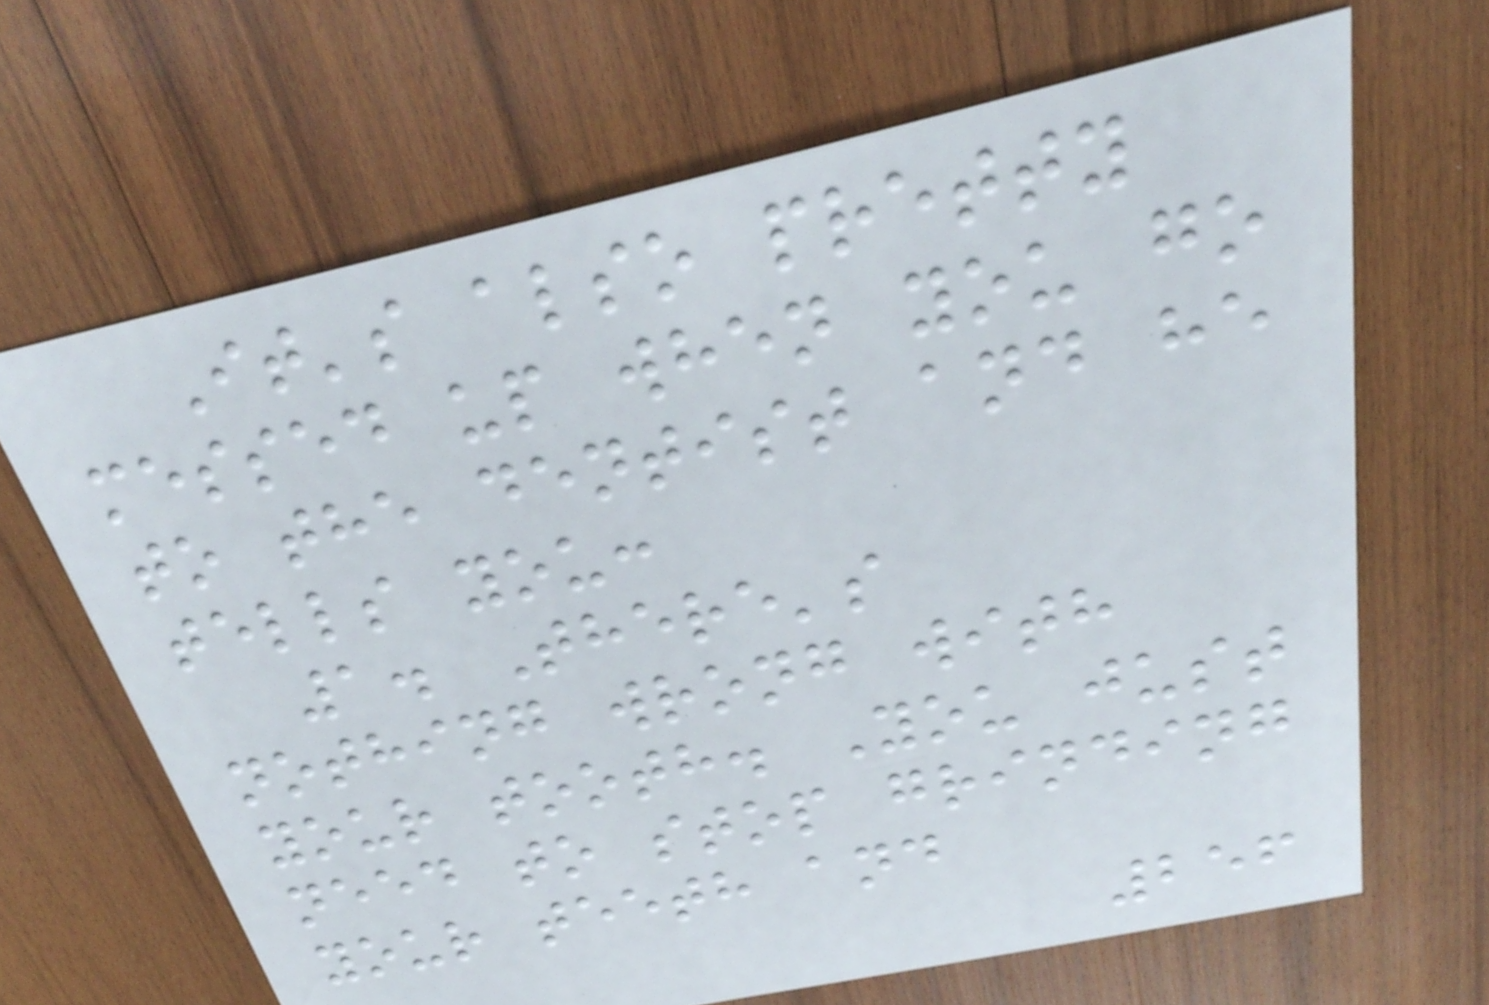It's also pretty
messed up when you go
to the dentist and he
tells you:
1. There's
nothing wrong with
your tooth. You just
need to stop grinding
your teeth and
256
